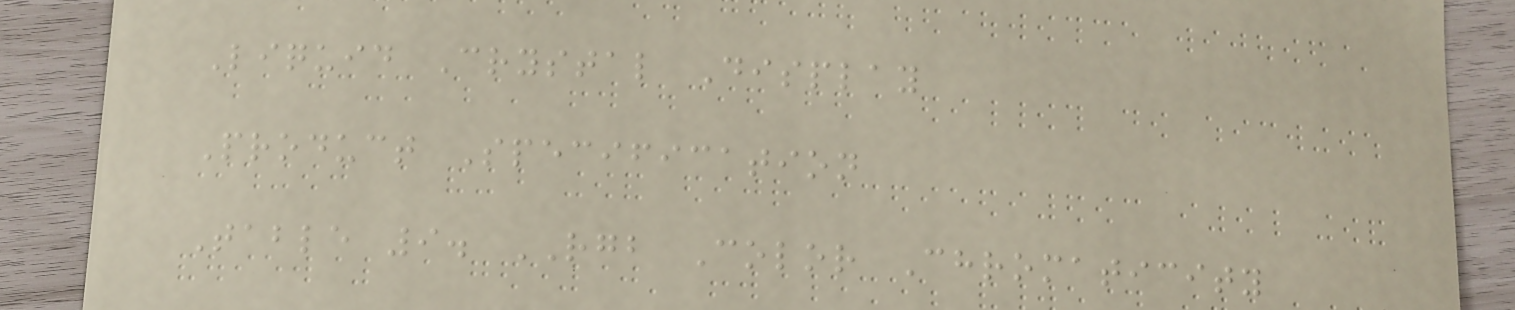Liquid Crystal Display
Product Specification
Table 9. RGB Color Chromaticity
